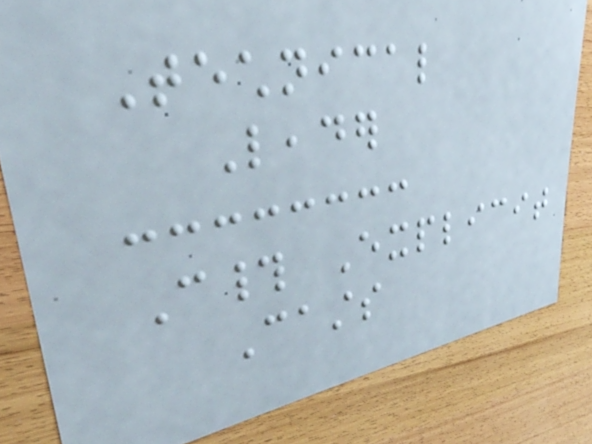Technical
Leader
C# Explicit
Casts
